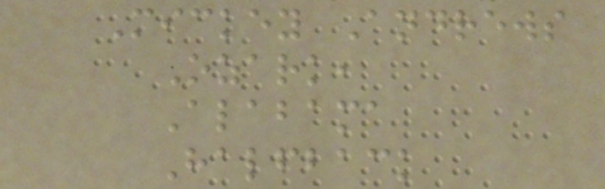Mickey Andrews
Ozark,
Alabama
Halfback
